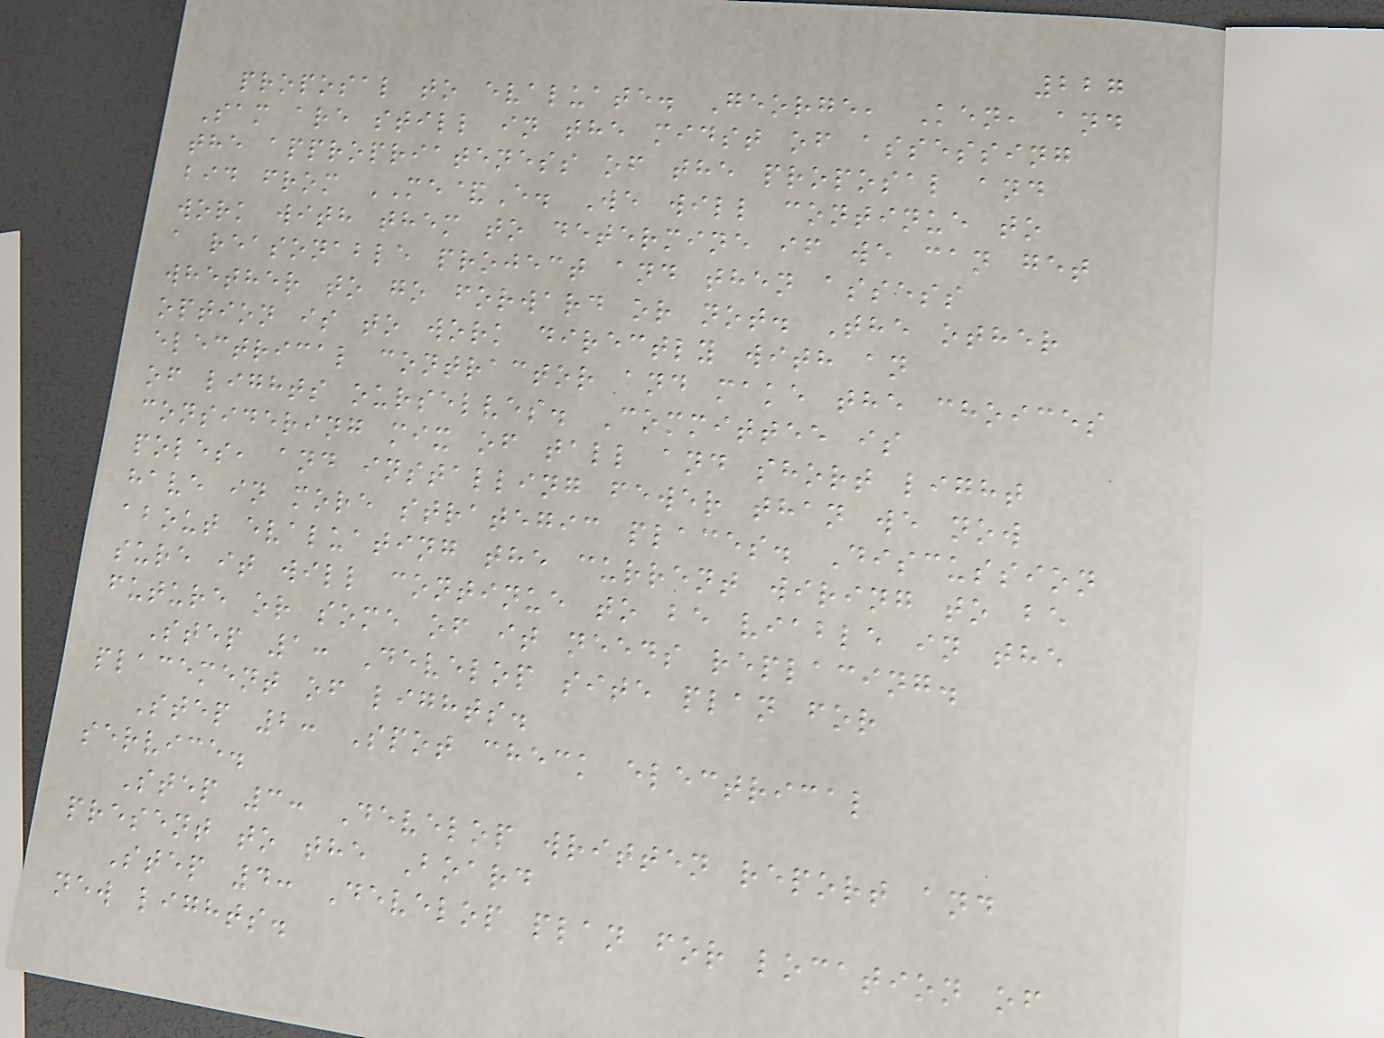227
proposal to evaluate. George, Ken, and
Sam are still in the midst of assessing
the appropriateness of the proposal and
bid from ME&E. We will continue to
work with them to determine if we can get
a reasonable project and then assess
whether to go forward or not. The other
option is to work directly with an
electrical contractor and make the choices
of lights ourselves. Committee is
considering mix of tall and short light
poles, and installing fewer than we now
have in more strategic places. Discussion
about evaluating the current wiring to be
sure it will continue to be viable in the
future or some of it needs replacing.
Step 1: Develop site plan for
placement of lights.
Step 2: Spot check electrical
service.
Step 3: Develop written report and
present to the Board
Step 4: Develop plan for location of
new lights.
